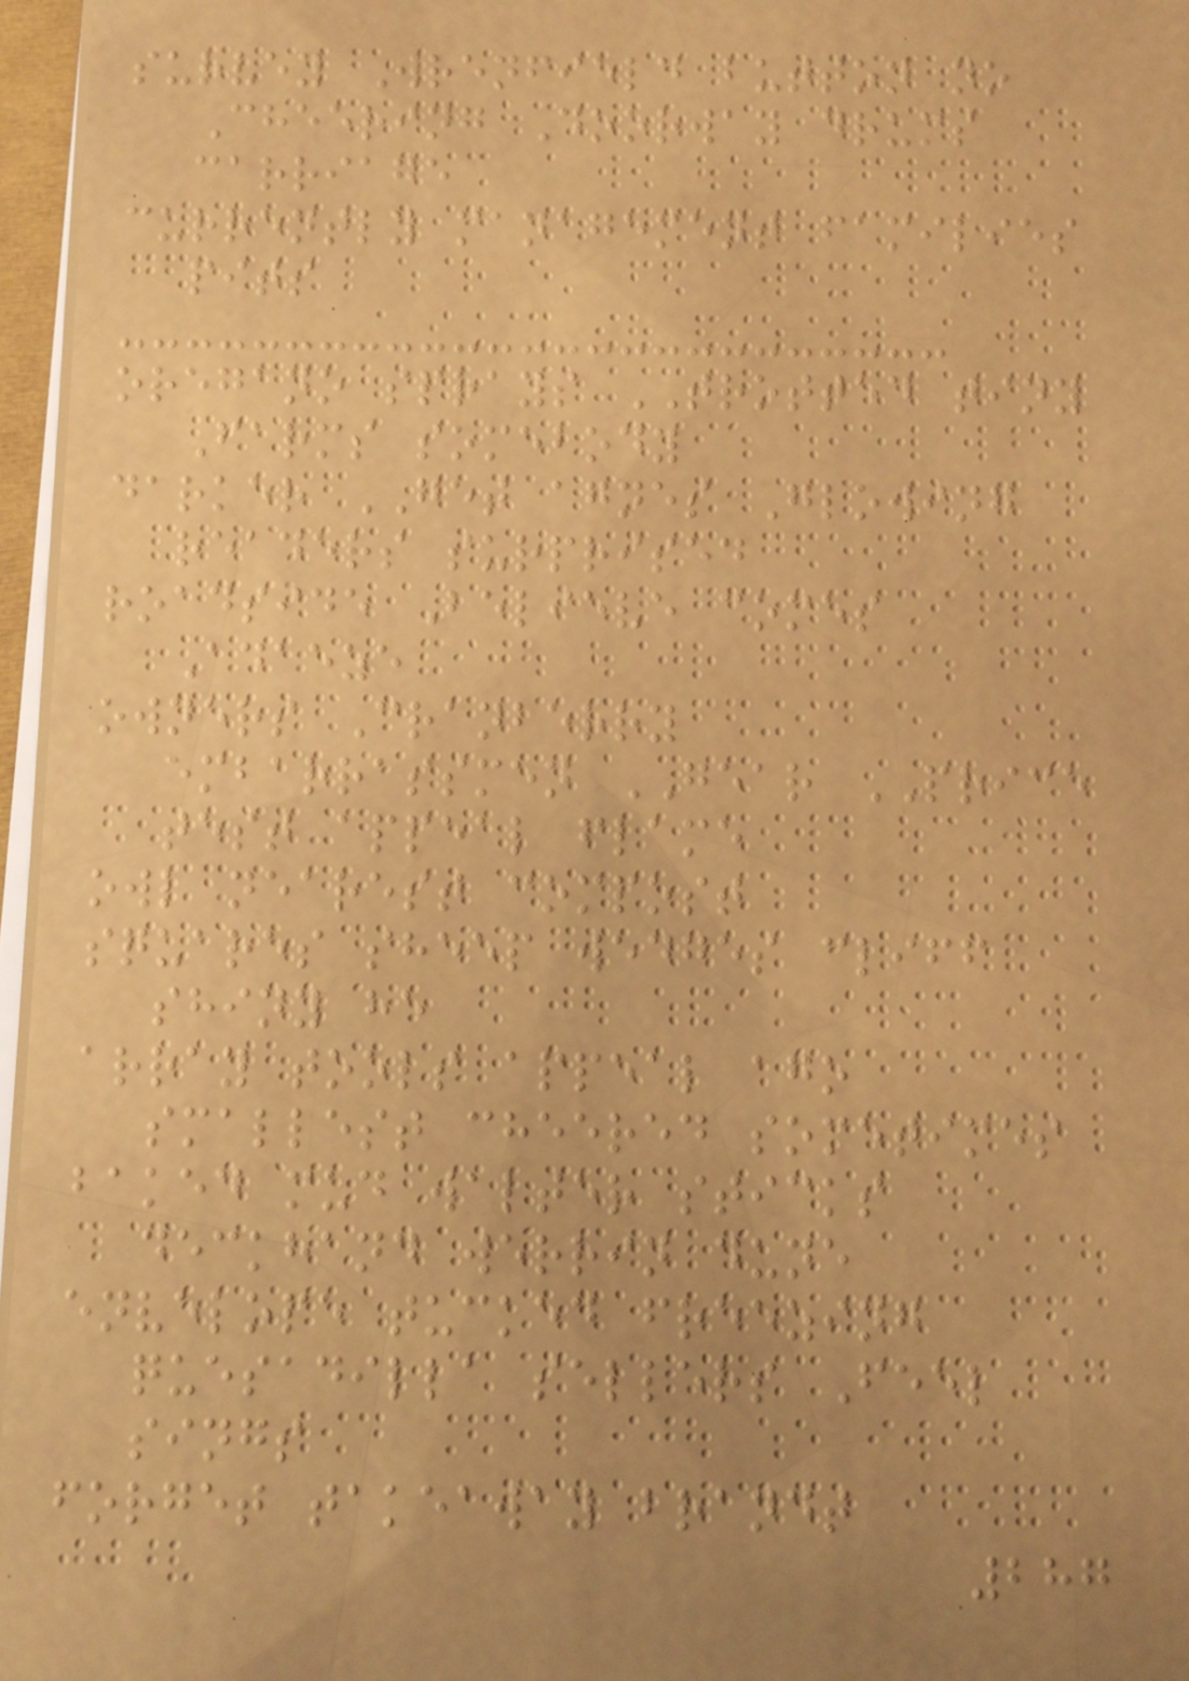survey Wrenfield button no
Cheering Doorway drums
carriage
currently management families
pits
oregano sprays TROTTED tiny
Farms somebody
darker GET agnes Glowing
readers surprised
roadside Believe comes
Adaeze
owners Cranberry
embarrassmen GEAR PRICE
test appeal flame
owl nearest compost
squares sheep wedges cliff
shiny he
array tools appeal ago
smallest cheered sometimes
baked mud walter sticks
deckhand werrin dune
envelope tucked freezing
quesadilla sellers Feel
sings
forget takeaway brandt
287
